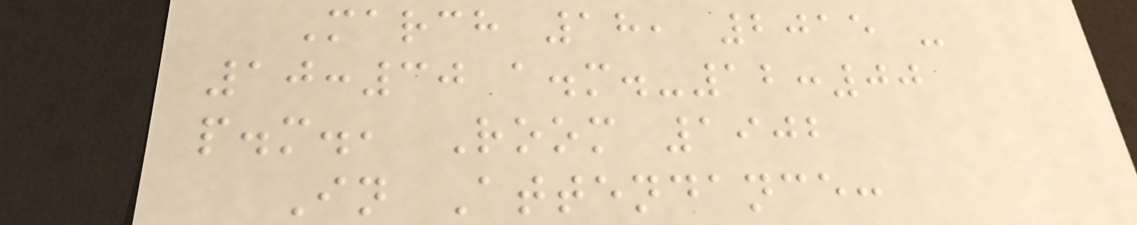March 18, 2015 -
10:30 a.m.-12:00
p.m., Room 1902
In Attendance:
